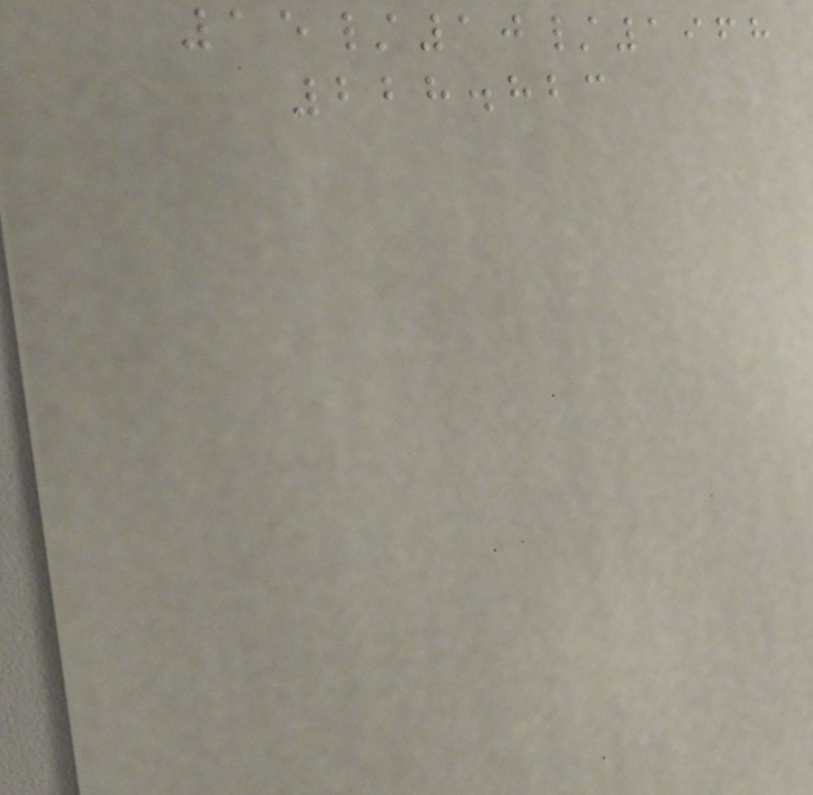15/10/1968
228.823
